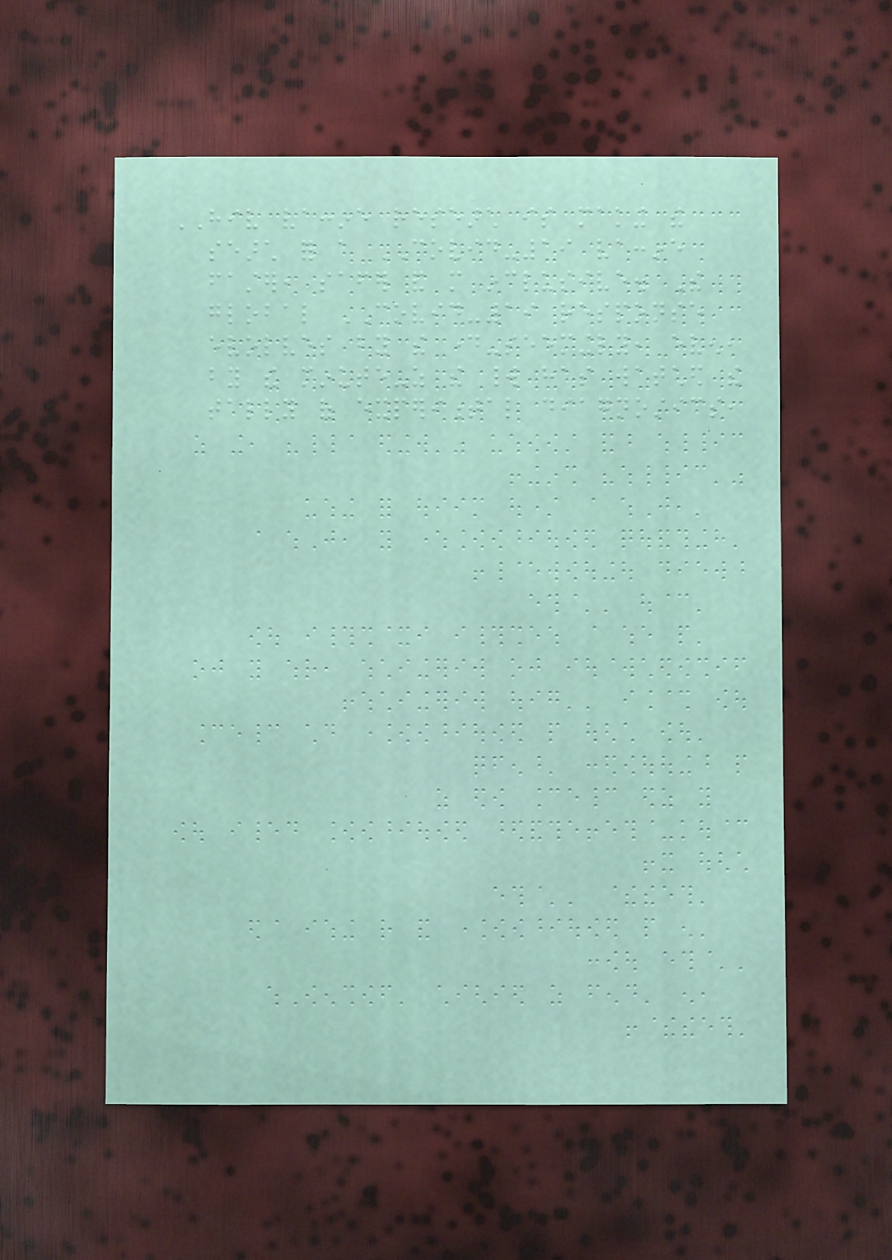HIV vaccine research is making the
search for a COVID-19 vaccine
faster, safer and more inclusive. The
global COVID-19 response
evolves by the day-seemingly, even,
by the minute-as the world has watched the
tally of experimental diagnostics,
